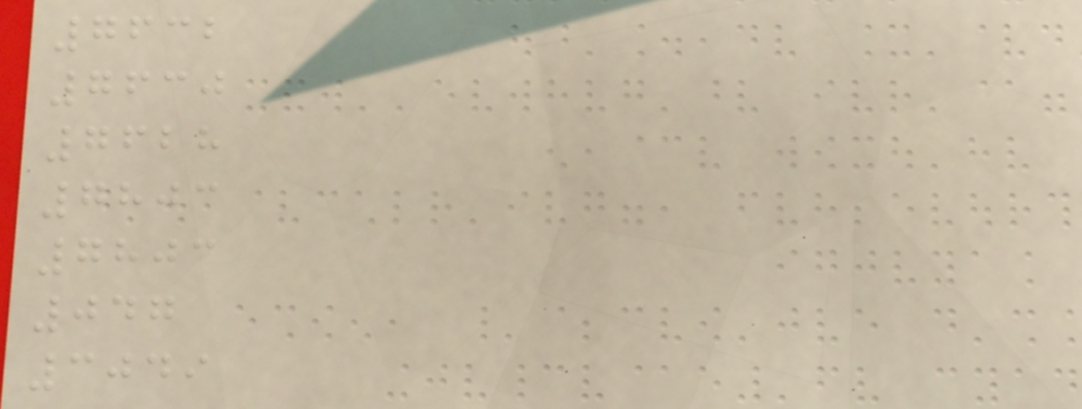7632
7630
7628
7803
7803
047
3049
